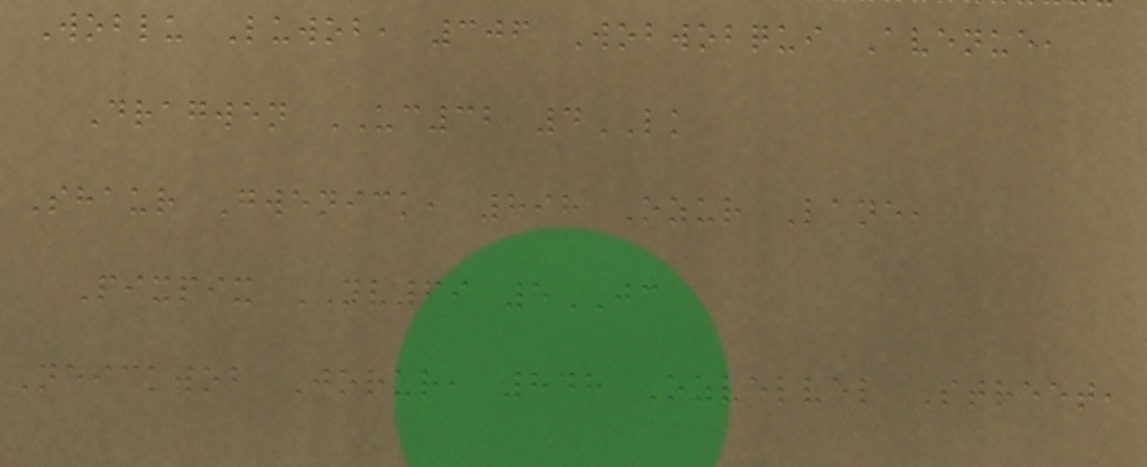Woblu Luwob, 306 Wobwobqui Avenue,
Dragwen UC32 4LK
Shaur Gwenick, 898 Ozur Lane,
Pixpix NV69 5JC
Neickwob Jorur, 848 Ozvelvel Street,
